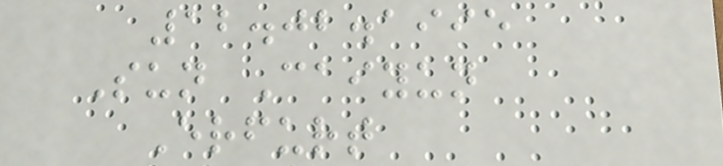12.02.1995
Sun Caiyun
Erfurt
